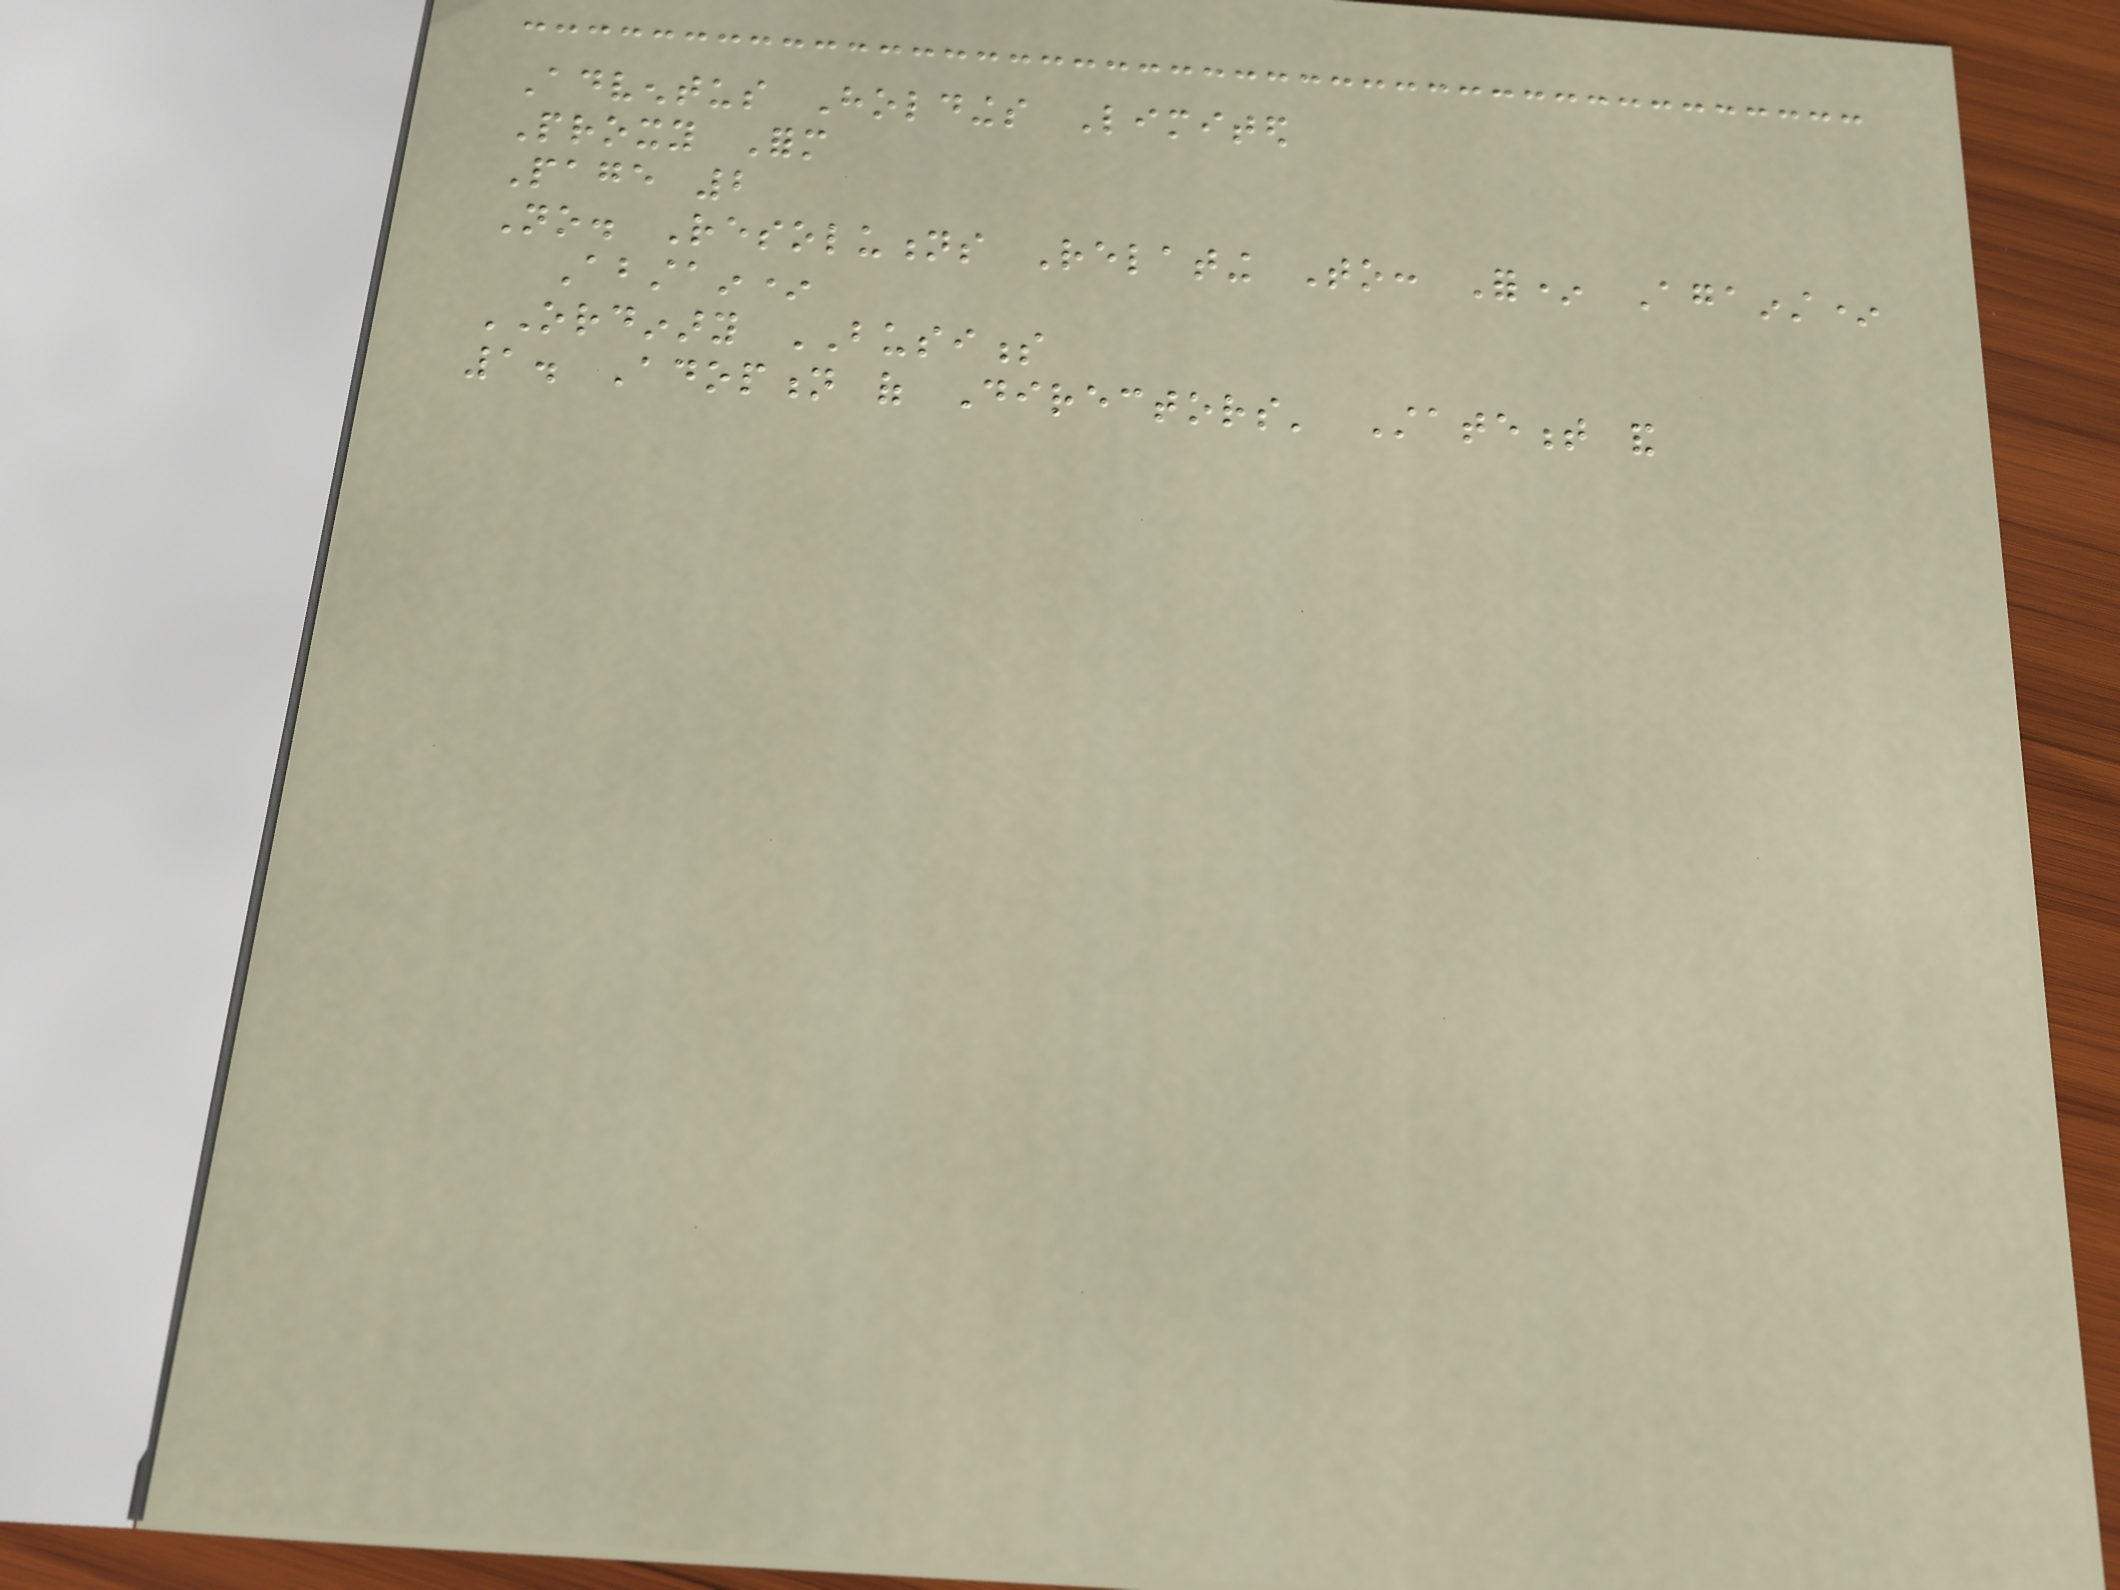Adventus Holdings Limited
Proxy Form
Page 2
No. Resolutions Relating To: For* Against*
Abstain*
ORDINARY BUSINESS
1. Adoption of Directors' Statement and
